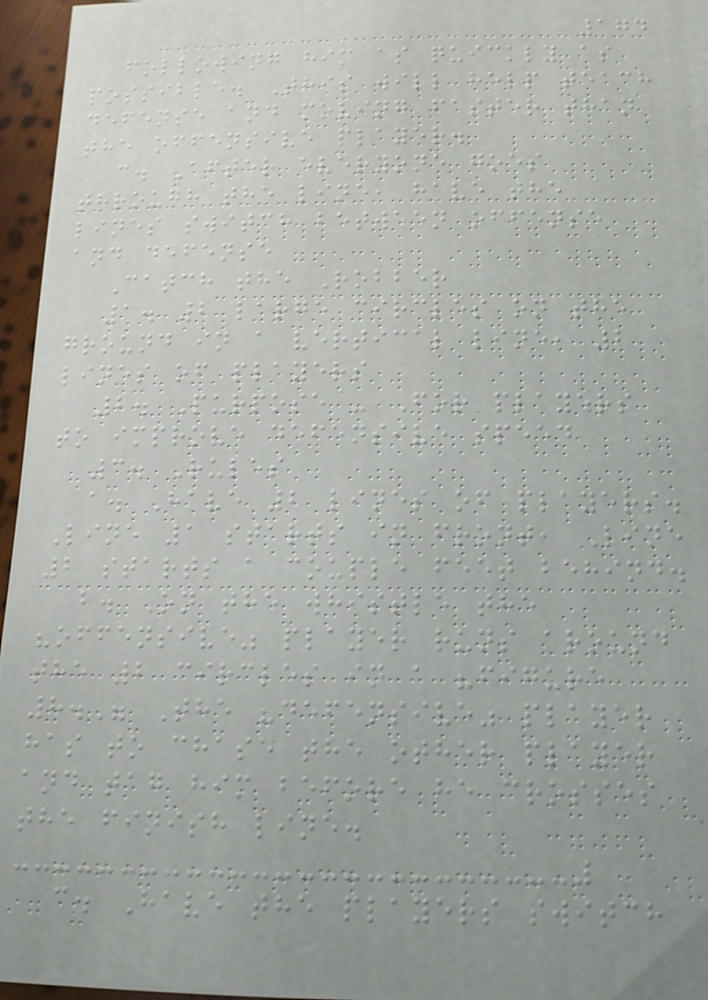174
following him as quickly as
possible. This will help teach
defense and moving faster than
the offensive player.
c. After everyone goes
through the line, have the
lines switch between offense
and defense
Catch the Robber
1. 2 large circles on the
ground in a vertical line, 2
lines of players
2. Purpose - For players
to improve defensive speed
3. Rules
a. Have 2 lines of players.
Line 1 starts in front, Line
2 starts a couple feet behind.
b. On the whistle the
"offensive" player runs around
the 2 circles in a "figure
8." The "defensive" player
has to chase the other player
and tag him before he crosses
the finish line.
c. Have the players switch
